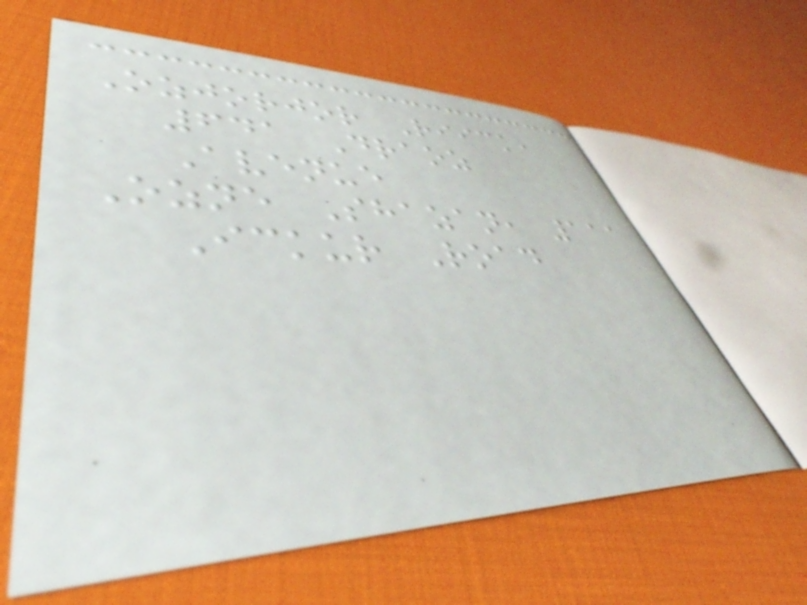Ozjorjor Riick,
641 Draoz
Avenue
Ozne Shazan, 111
Ickur Road
